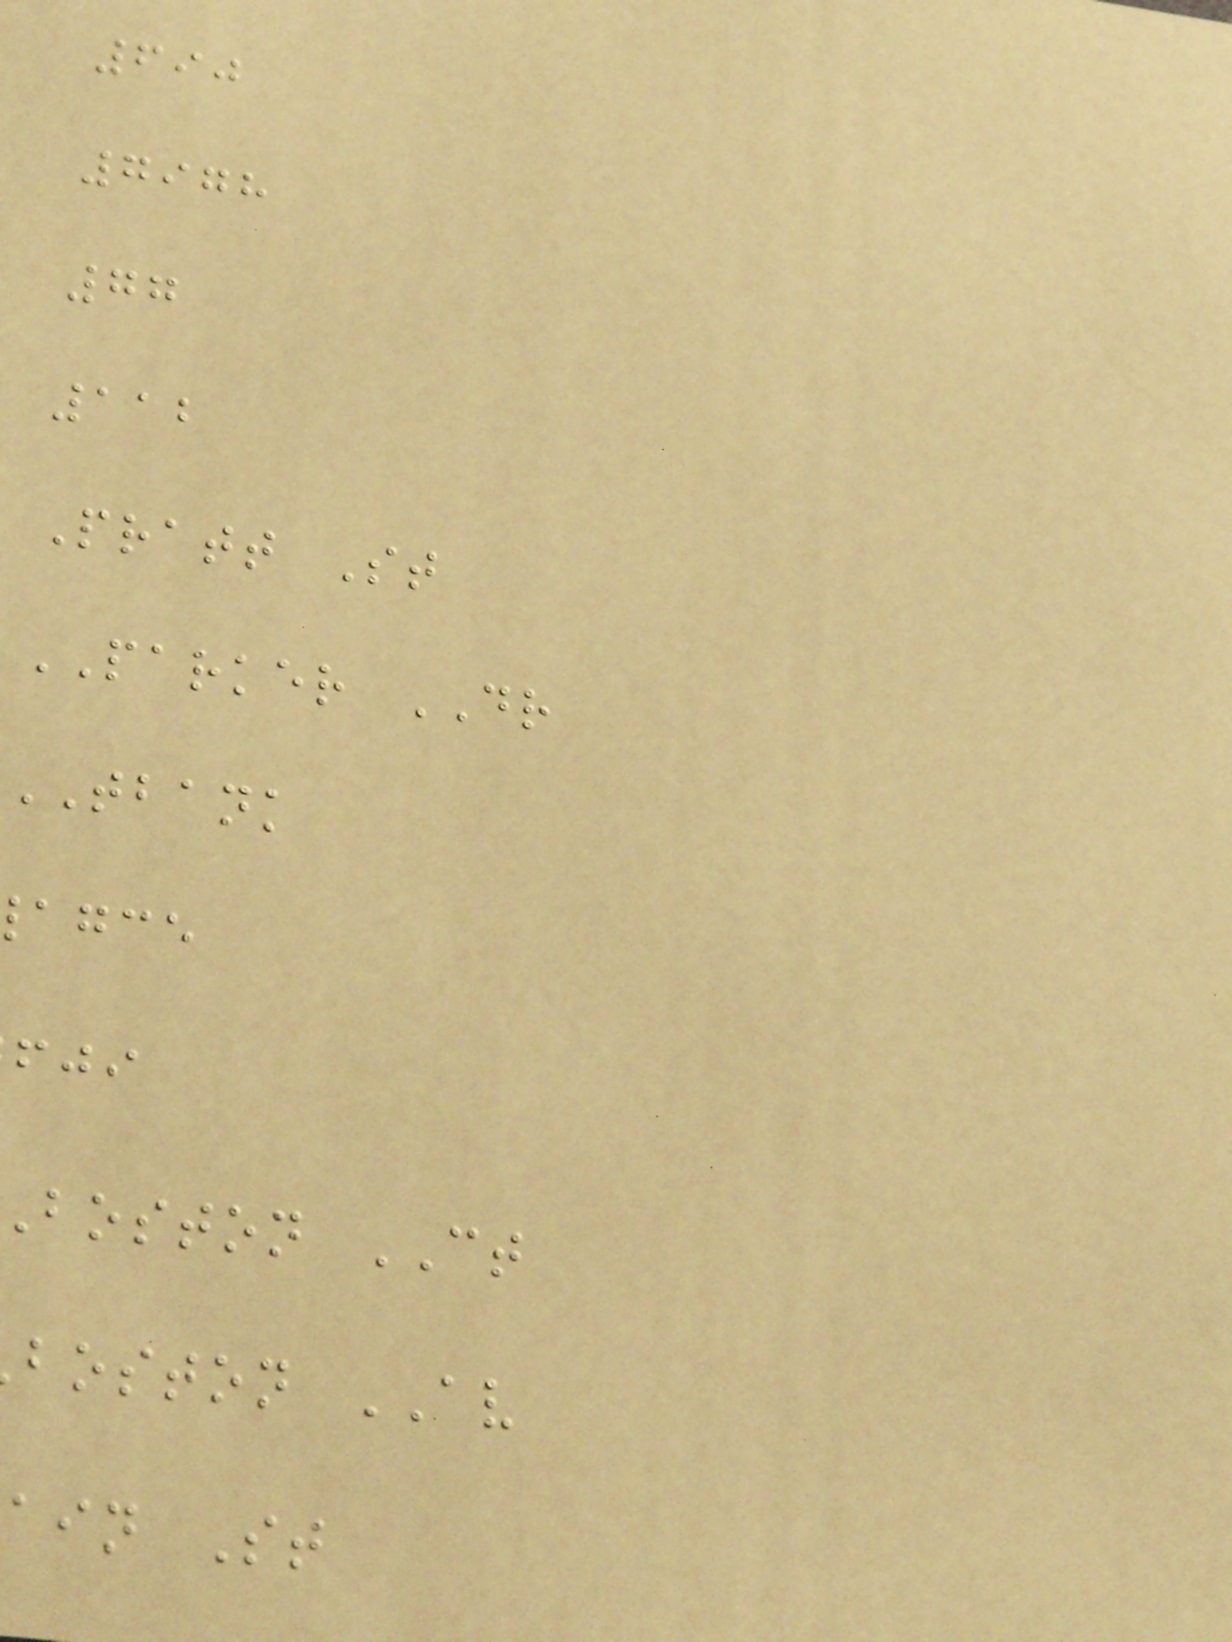690
7978
77
112
Pratt St
PARKER DR
TBANK
agce
boston CT
boston AV
ain St
